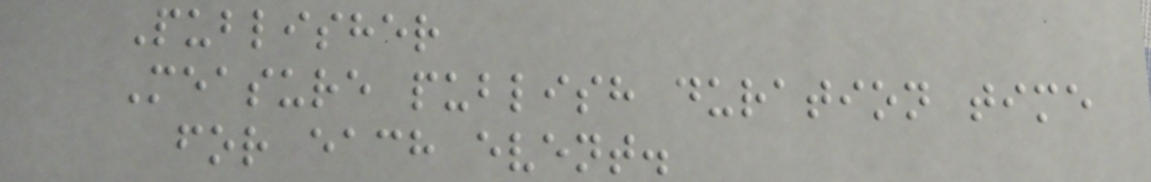Publisher
Measure publish duration time
for each event.
